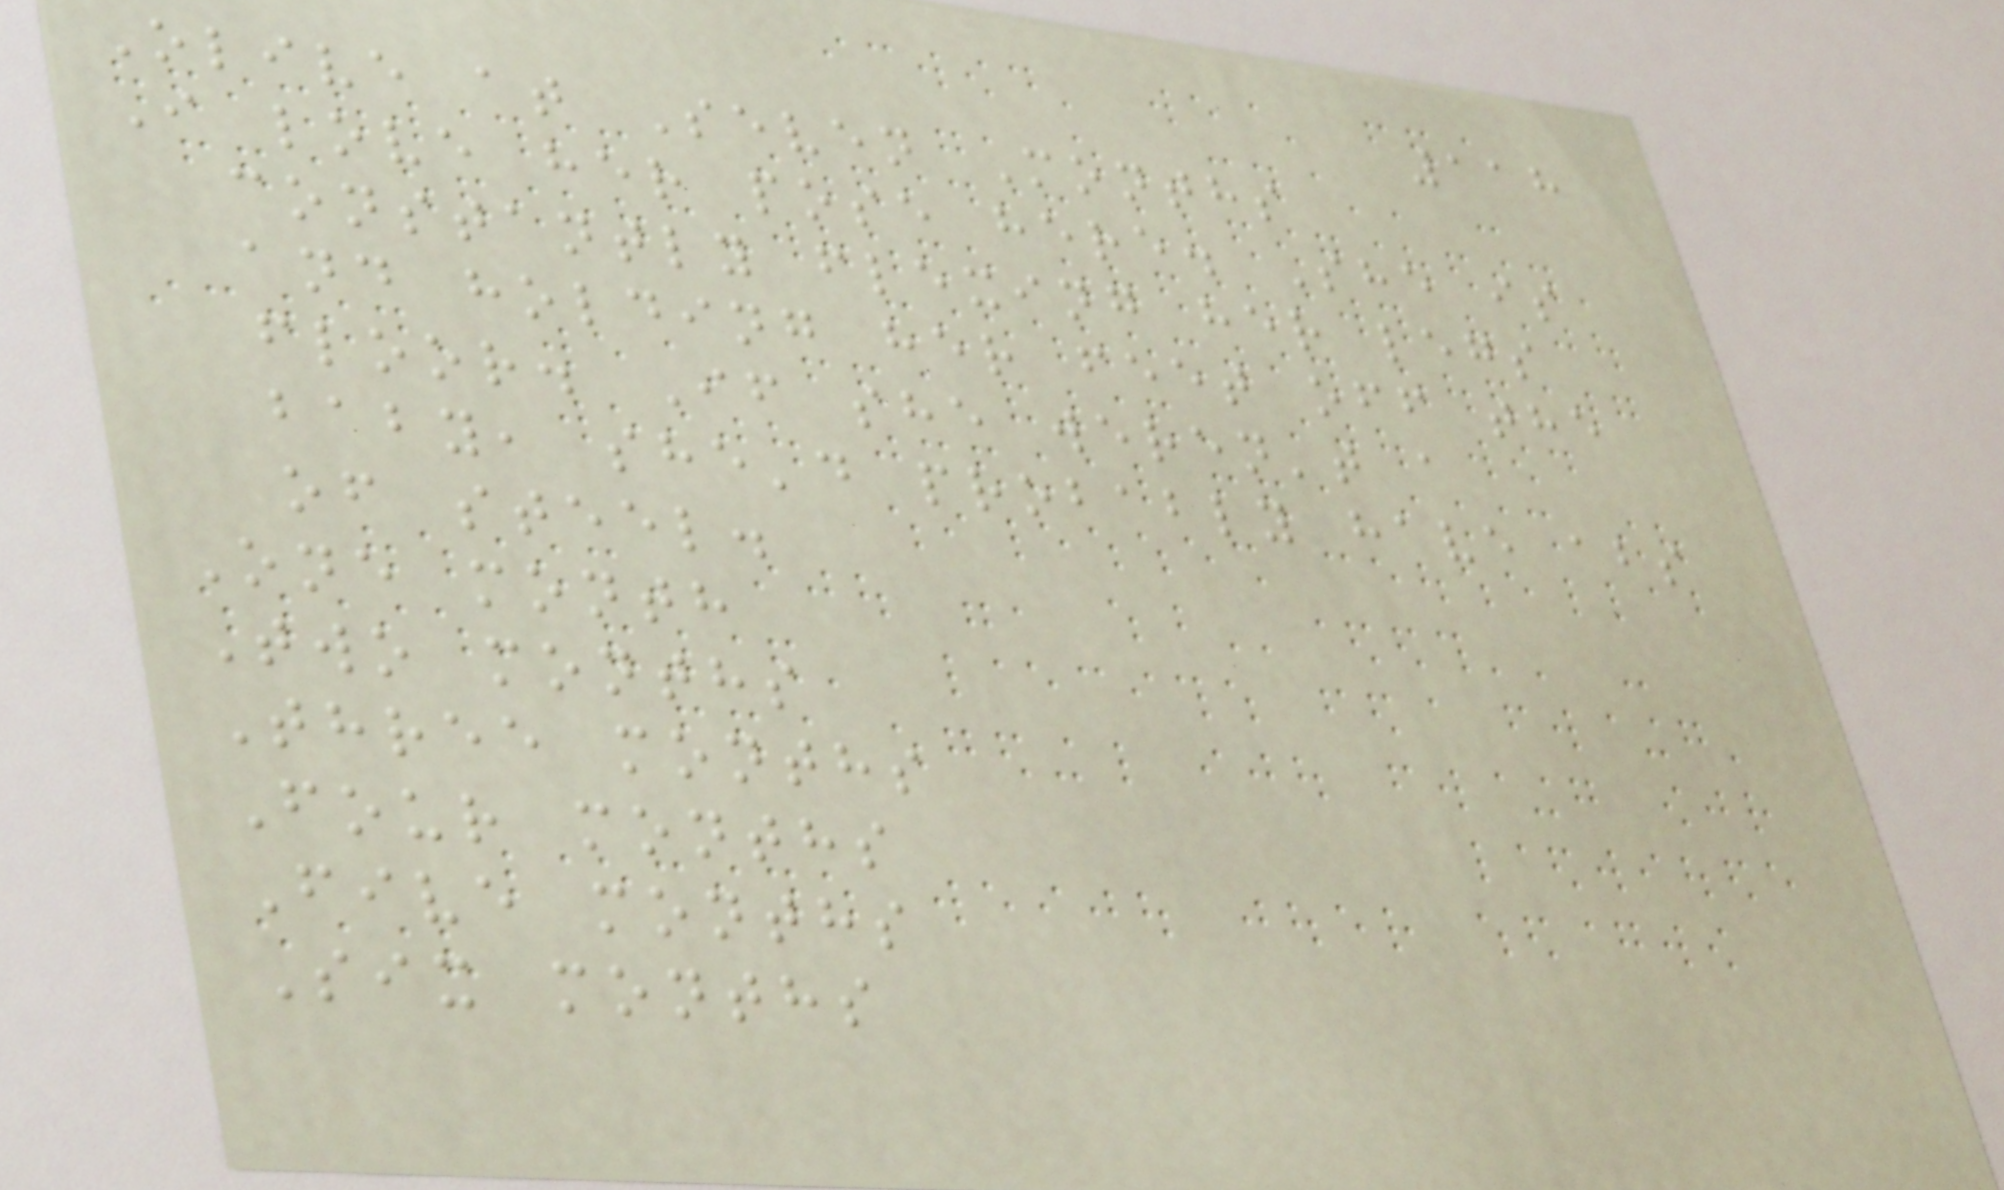118
Olive at Seven Months
I love her pose here. She is
constantly flexing her legs
and holding her feet off the
floor. If she weren't a
baby, she'd probably have abs
of steel.
One month
Two months
Three months
Four months
Five months
Six months
